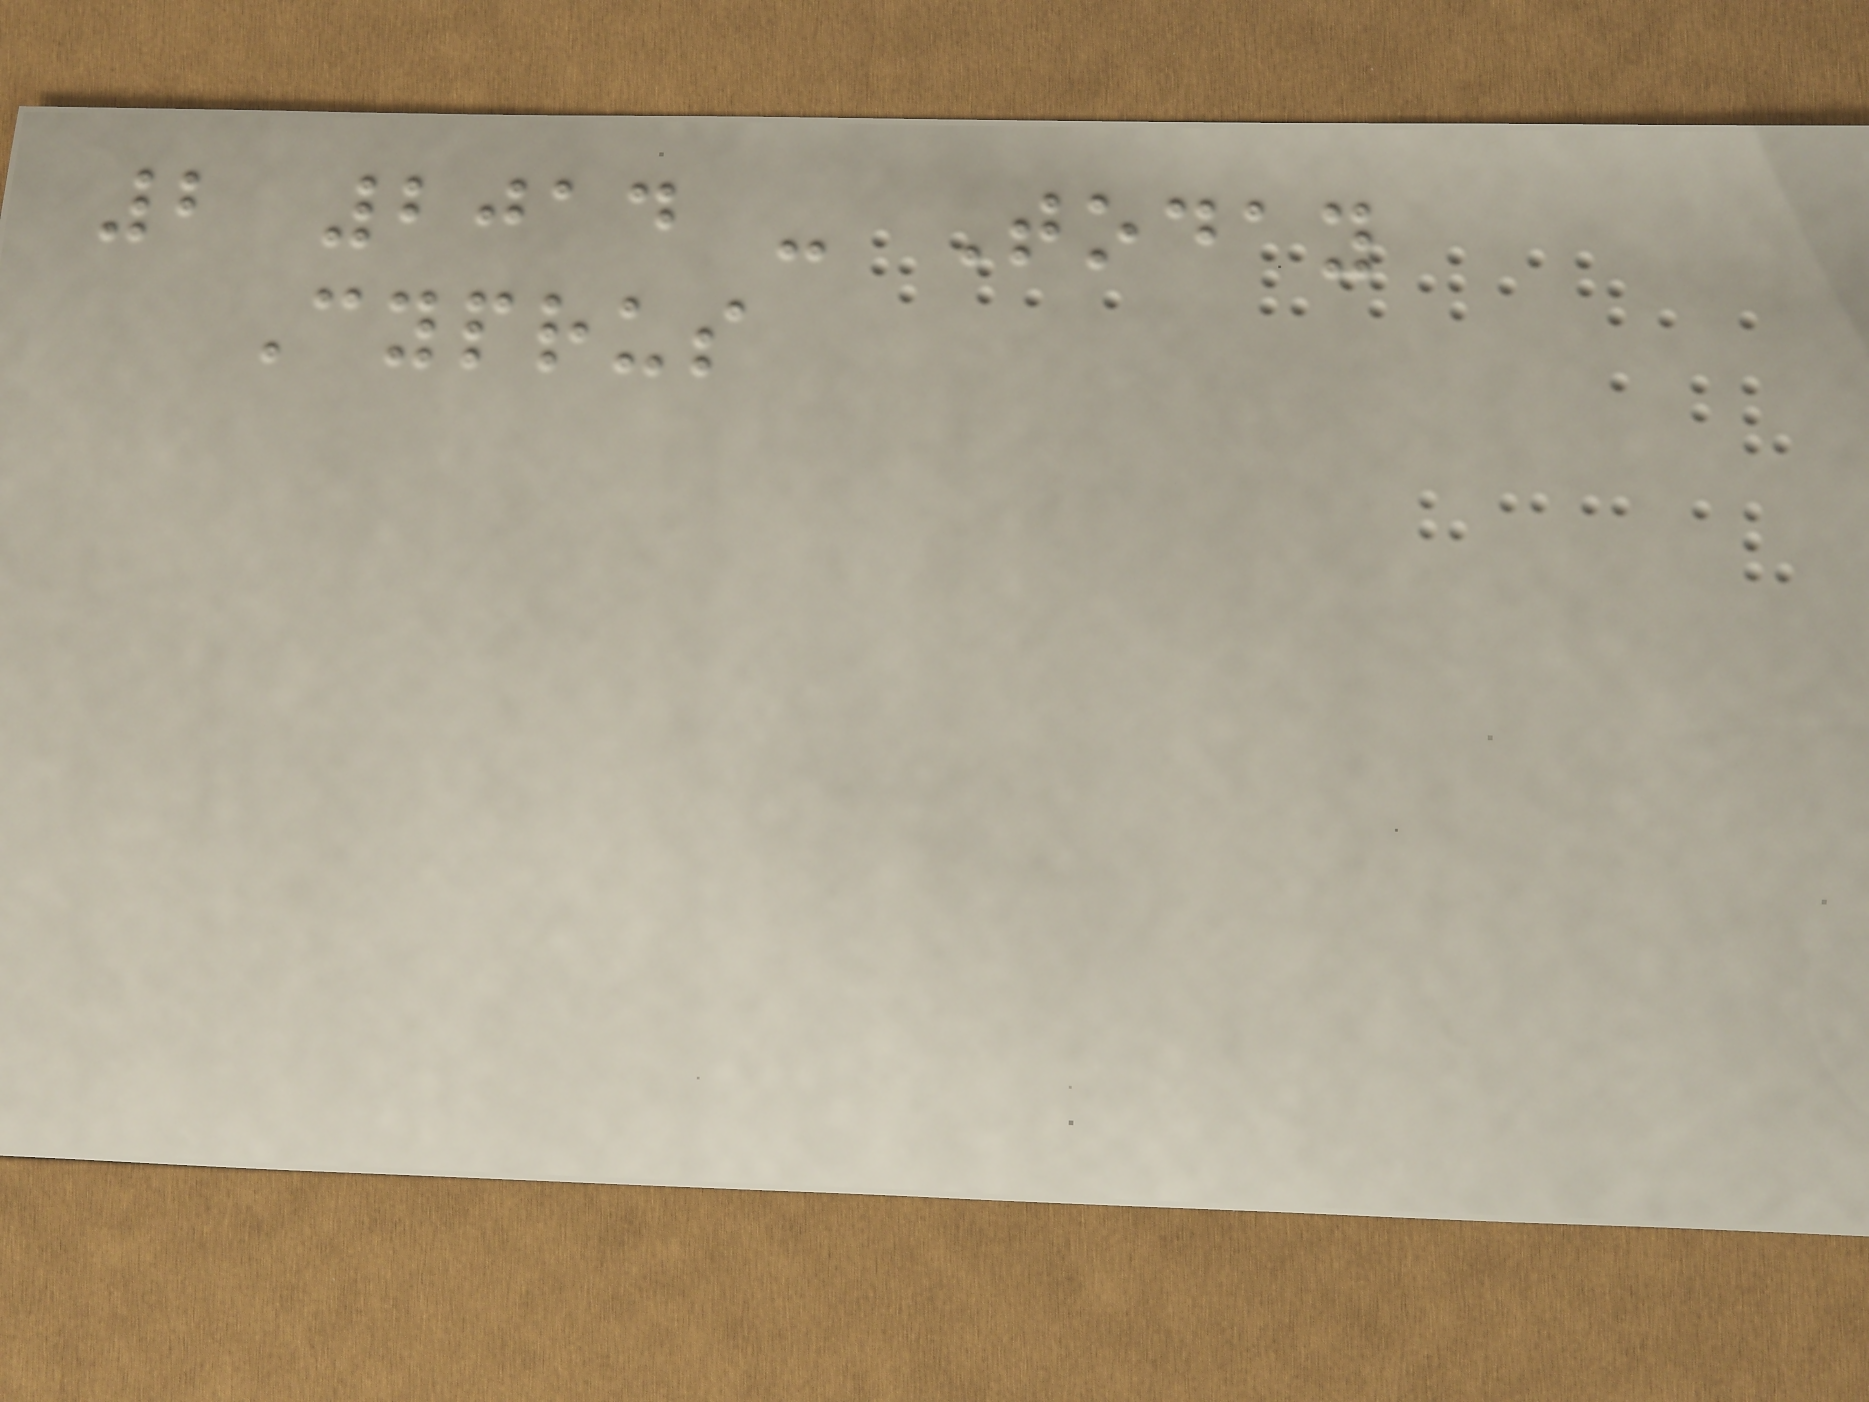2 2014 - Today
Cyprus
